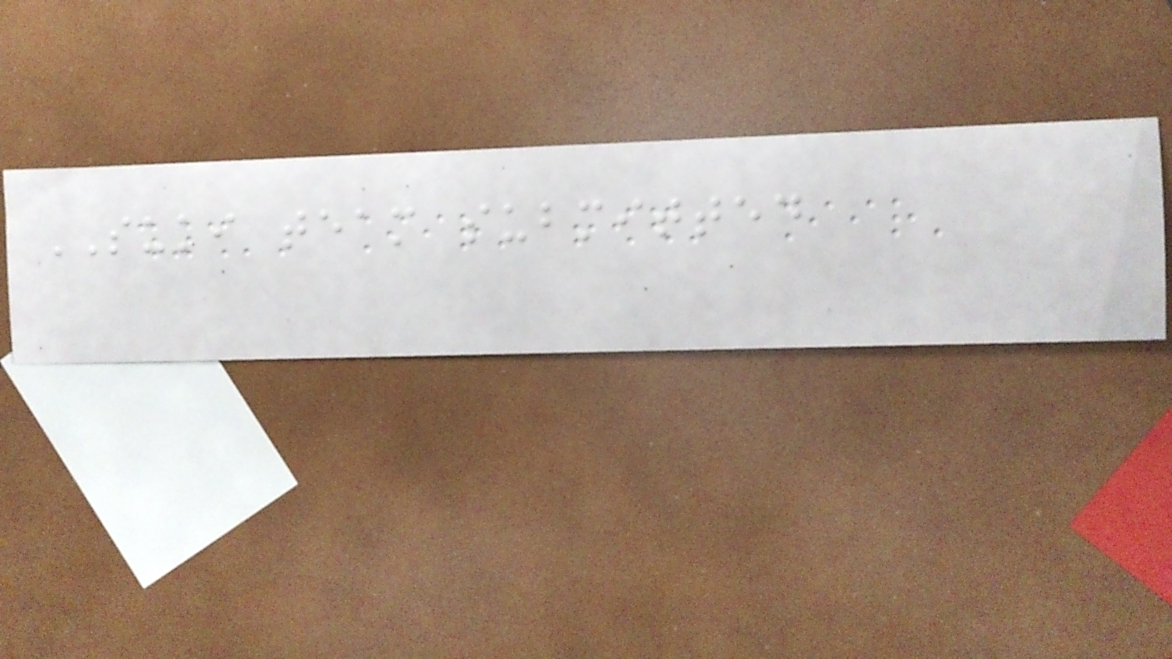SUKI team submitted
